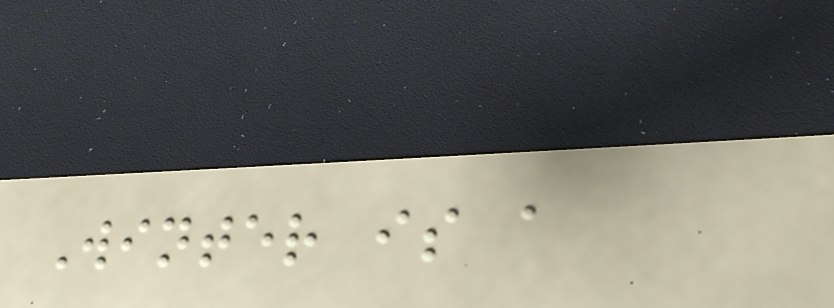Winter is a
